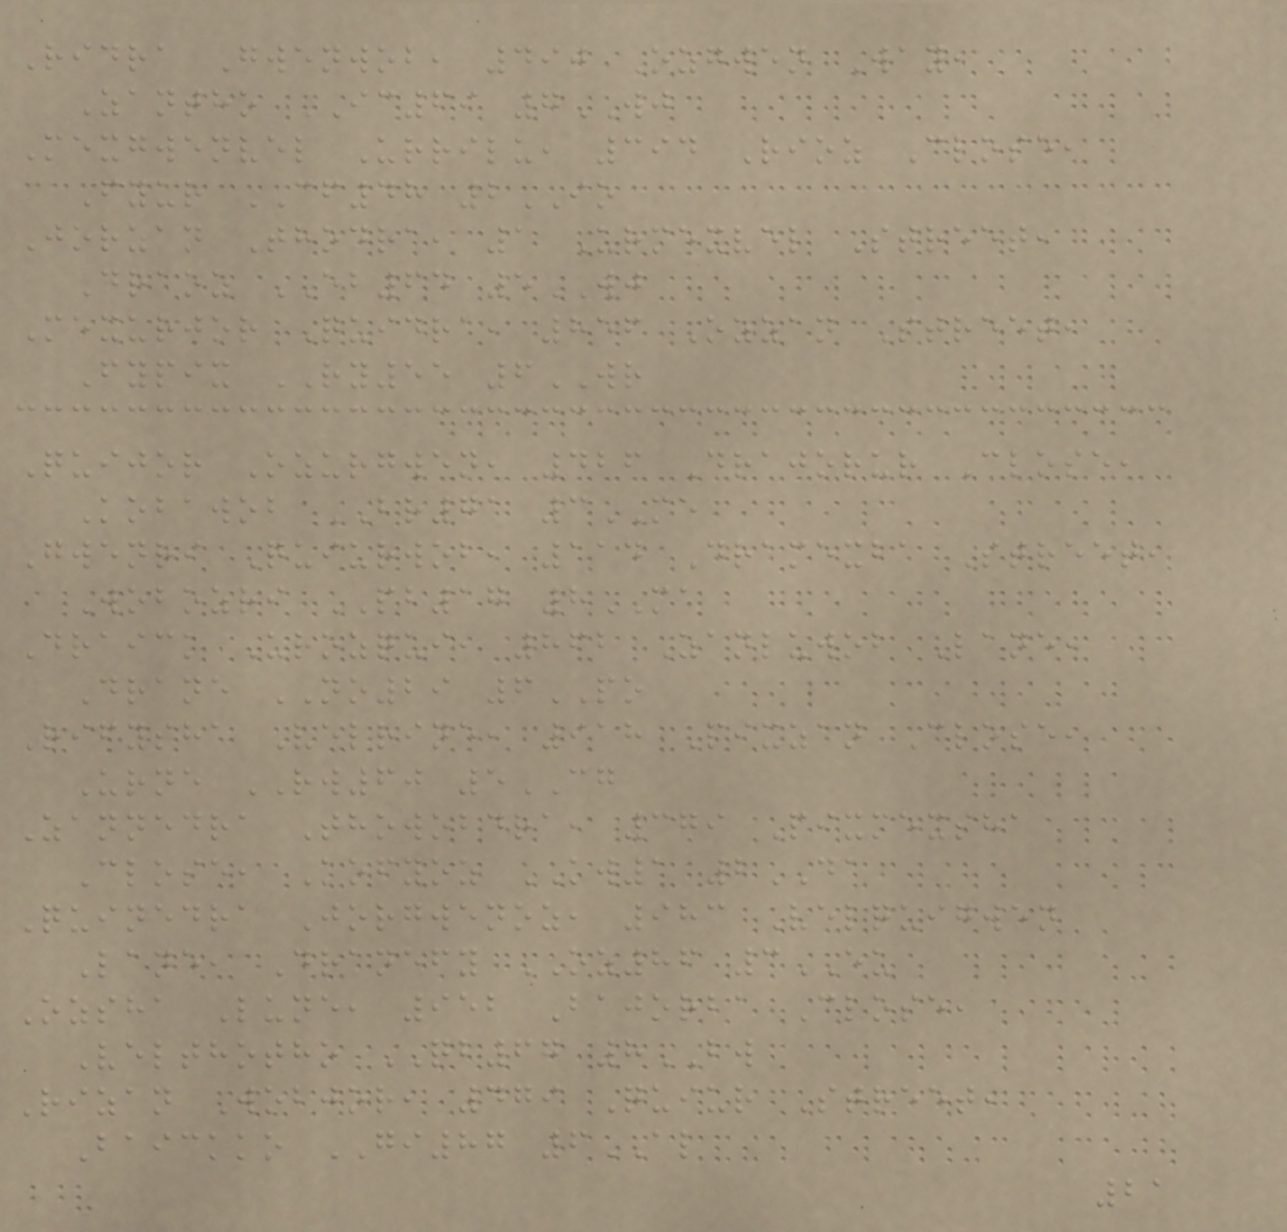Ridra Gwenwob, 490 Ozgwen Way,
Zantho IC69 7WJ
Mexgwenvel Urrilu, 394 Rioz Close,
Fyur CF48 2IO
Jorzan Thodra, 1 Urmexvel Street,
Draoz EB64 5WJ
Mexurjor Quidra, 856 Ozzan Street,
Fypix RY55 6WR
Quijor Ozurgwen, 426 Drajorur Close,
Kobawob BR71 3ME
Gwenri Quiurwob, 114 Dramexba Street,
Wobozri PB17 8MA
Draick Urozqui, 862 Zanluwob Lane,
Drane NO29 6PO
Rifysha Velrine, 918 Pixzan Close,
Urne RW60 5CG
Zannedra Thowobdra, 379 Pixmexsha
Close, Kofyoz KW1 2DA
Quinedra Jorgwenoz, 983 Velquigwen
Lane, Dranefy OZ86 3EU
Ozsha Lune, 952 Bajorba Close,
Velthotho QB67 8BW
Rizan Wobjor, 479 Quiur Street,
Baickko GI87 6AL
21
